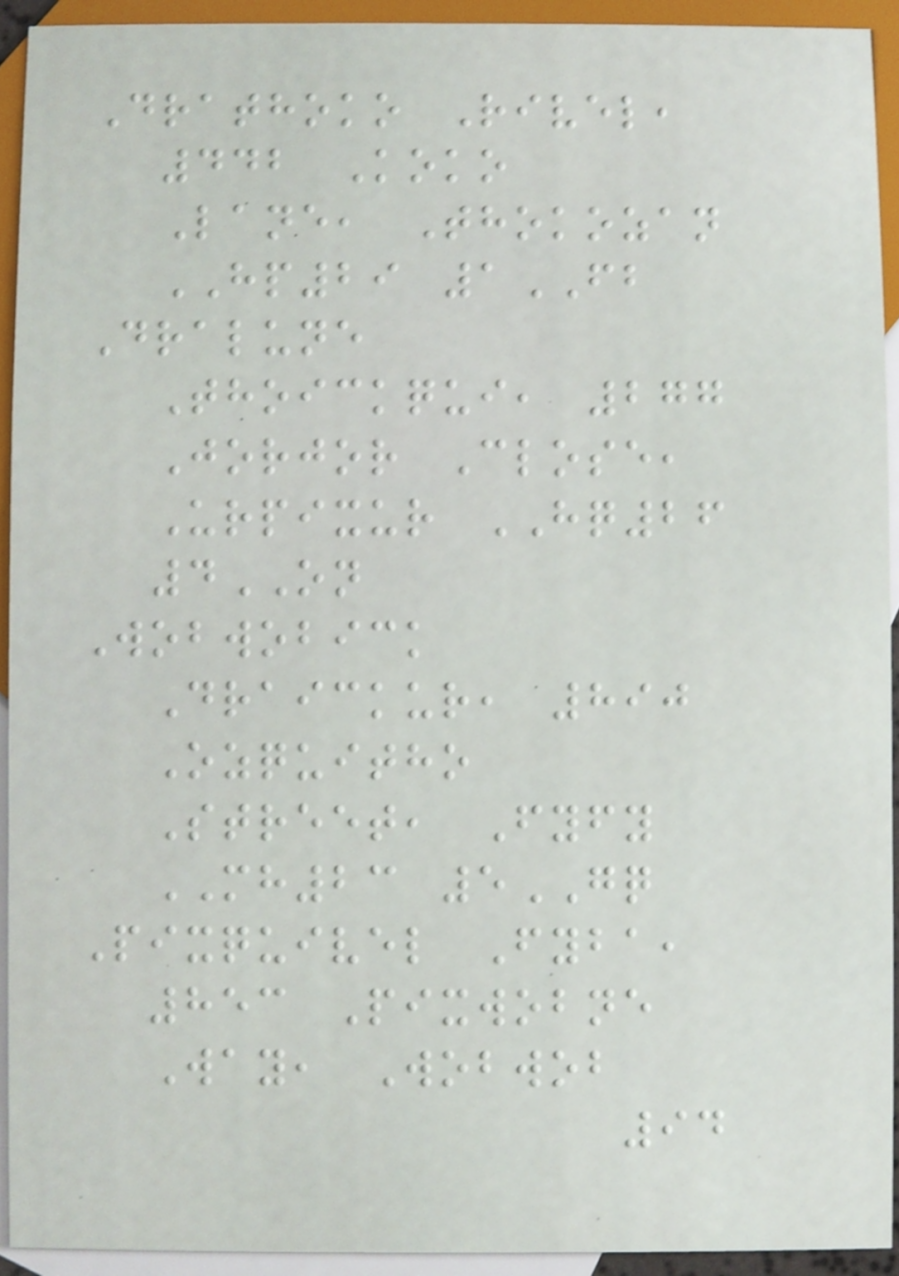Drathoko Rivel,
442 Koko
Lane, Thokozan
HP29 1FB
Dralune
Thoickqui, 277
Jorjor Close,
Urpixur HQ26
4ON
Wobwobick
Draickur, 890
Ozquitho
Street, Fyfy
MH23 5GQ
Pixquivel Fyba,
853 Pixwobne
Way, Wobwob
94
